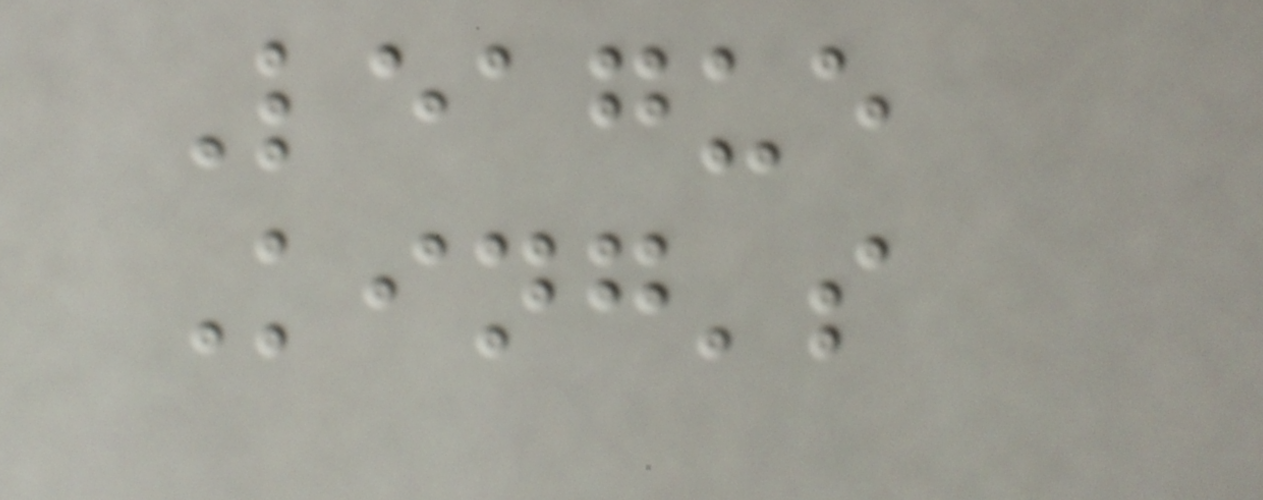League
King's
